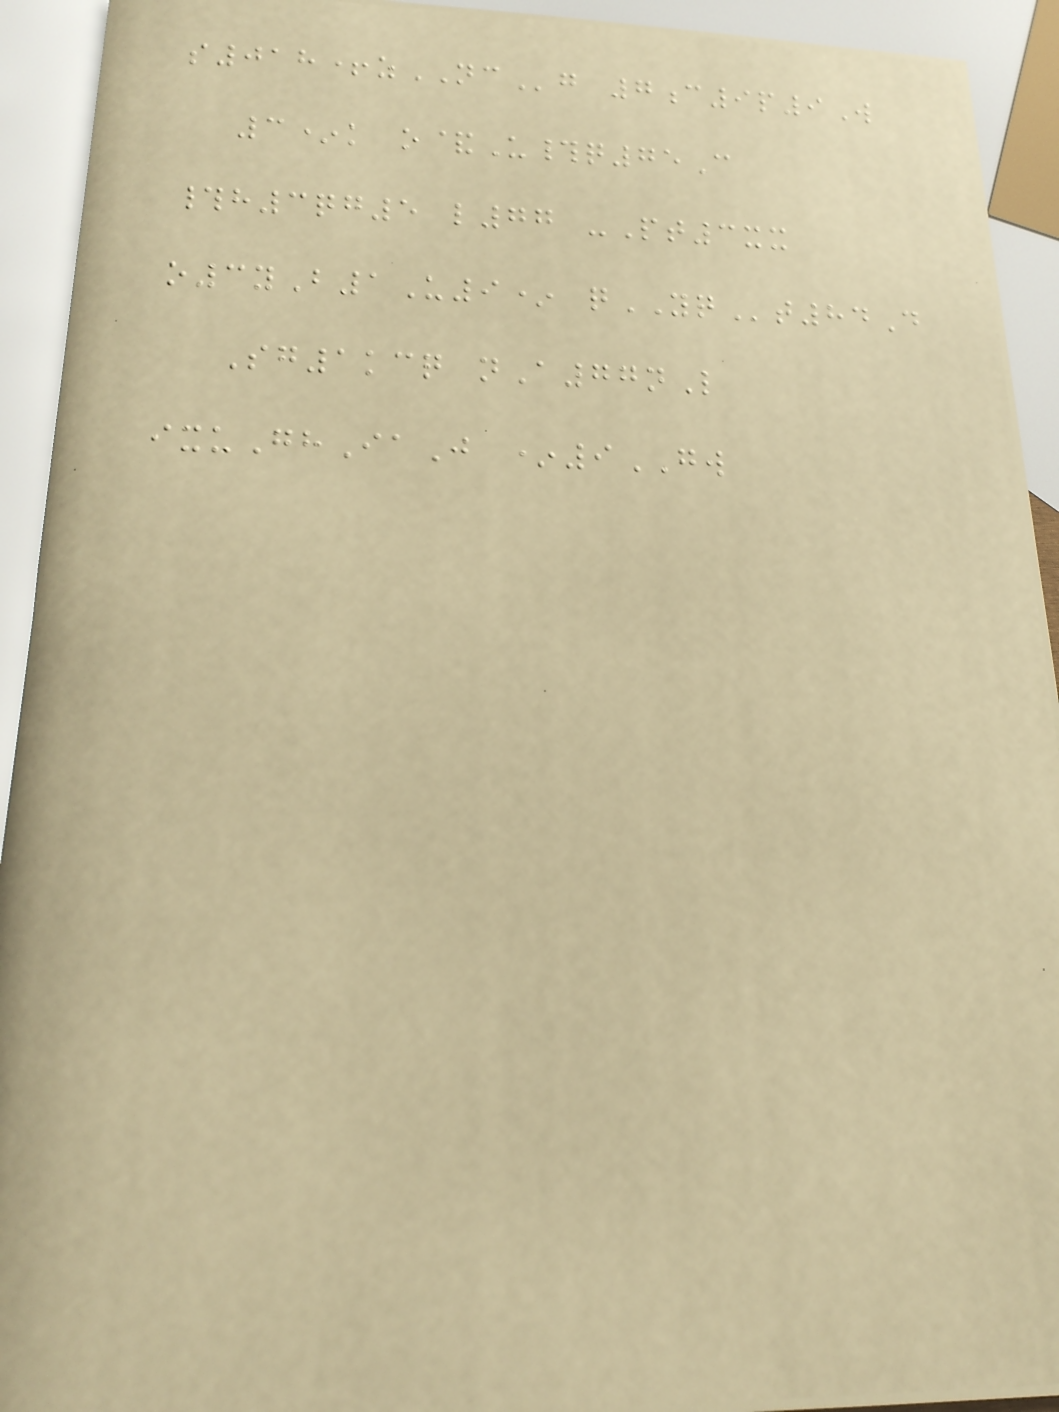s018+zNCg 7c9p9W
3*k o&U#q75C
#h3qg5 l77 -Pt3xx
o3yB1U9* qYQt84D
Sg1kcq nA77nL
ixuGhIaJ *9GW
